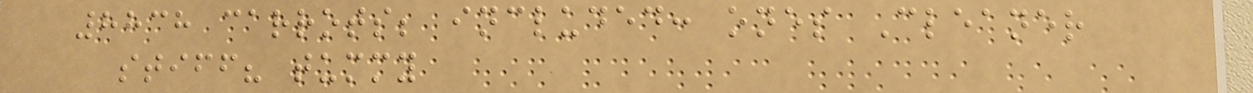8838 carrots; included: ones Cleaner
stiff? tummy
